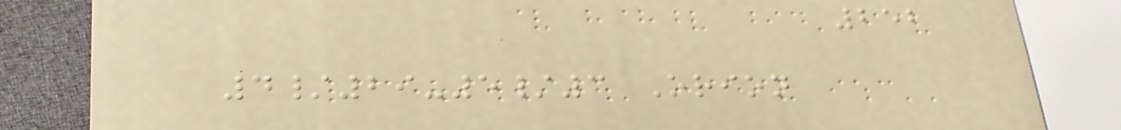252
4/29-5/3 Orion
